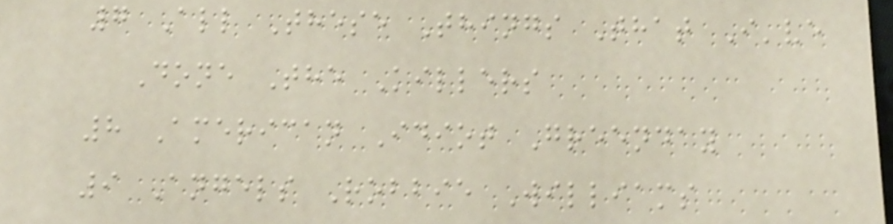7 All These Things That I've
Done The Killers
8 American Idiot Greenday
9 Angels Robbie Williams
